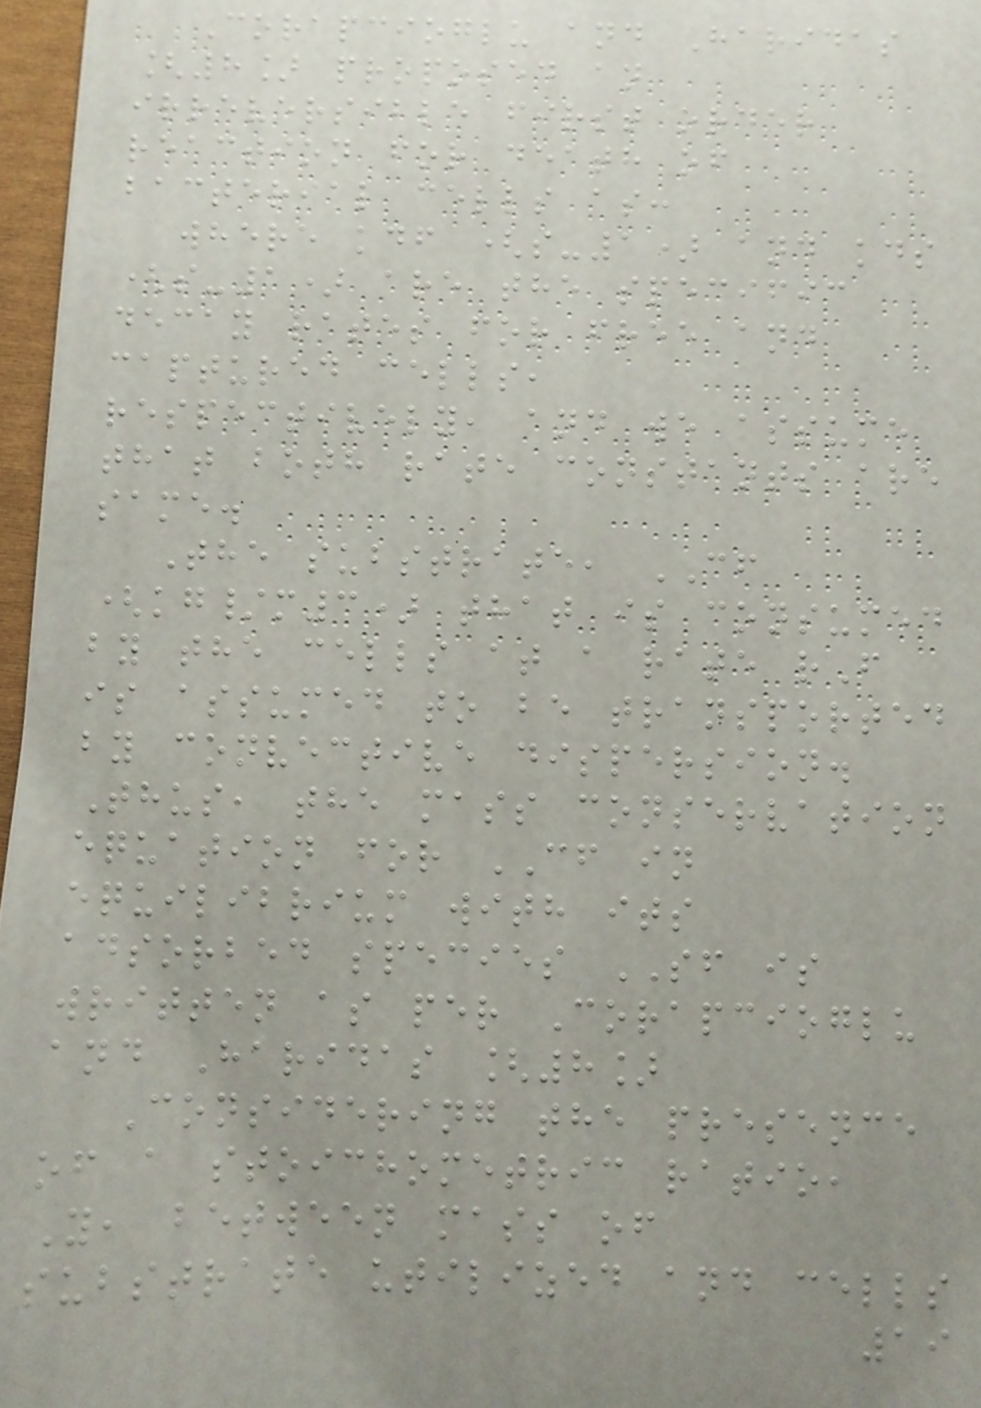Corapcioglu and Haridas
[8] proposed an
irreversible first order
reaction for death of
bacterial cells as:
where kdf (s-1) and kds
(s-1) are the specific
decay rates for free and
captured cells,
respectively, and we assume
that both rate constants are
same.
The substrate, CF
(kg/m3) that is consumed
by the cells at a rate rF
is assumed to be transported
by convective dispersion.
Thus, the mass conservation
equation for CF in
equilibrium with its
adsorbed species SF is
written as per Corapcioglu
and Haridas [8]
Considering the presence
of a stoichometric ratio,
Y, between mass of
substrate utilized and cells
19
